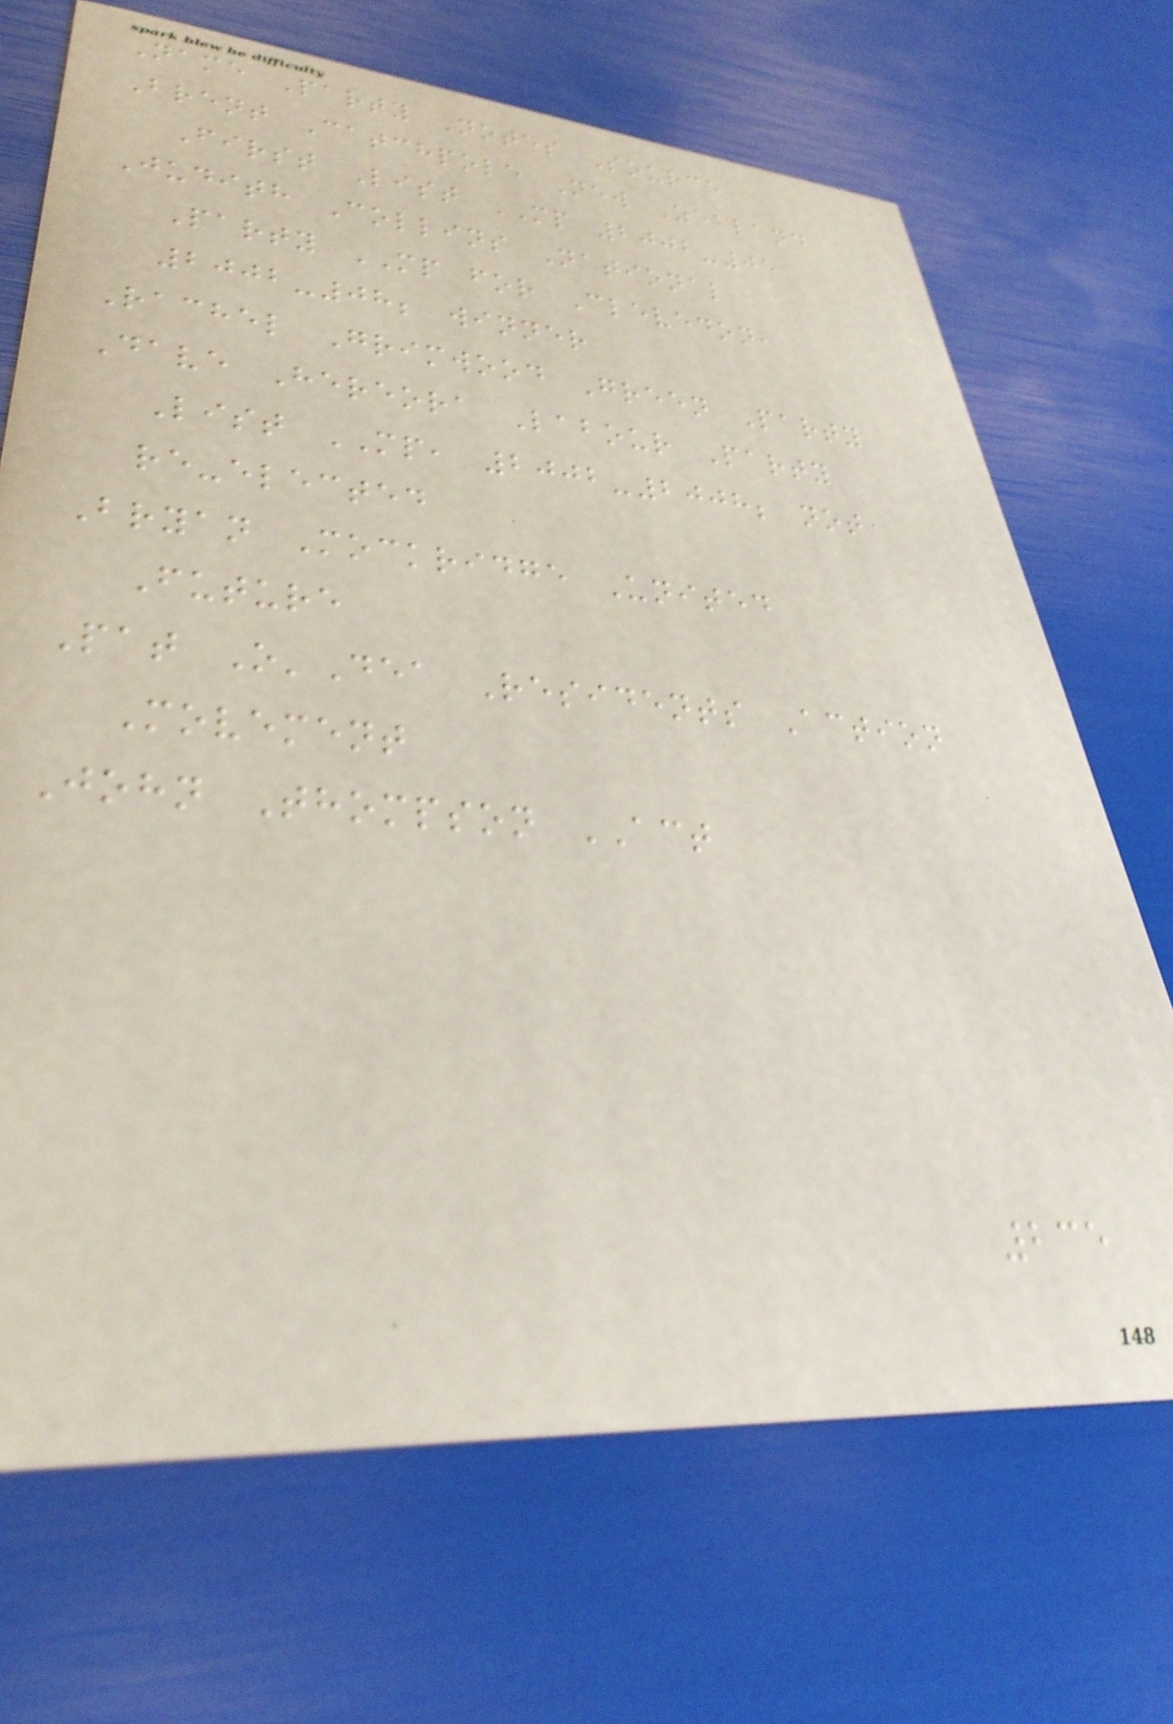Name Party Notes Source
Brent Catchpole New Zealand
First List MP 2002-05
Judith Collins National
Party MP for Clevedon,
2002-08; winner
Rachel Grimwood Green Party
Dave Hereora Labour Party
List MP, 2002-2008; not
re-elected
Bryan Mockridge United
Future
Pat O'Dea Residents Action
Movement
John Thompson ACT
235
